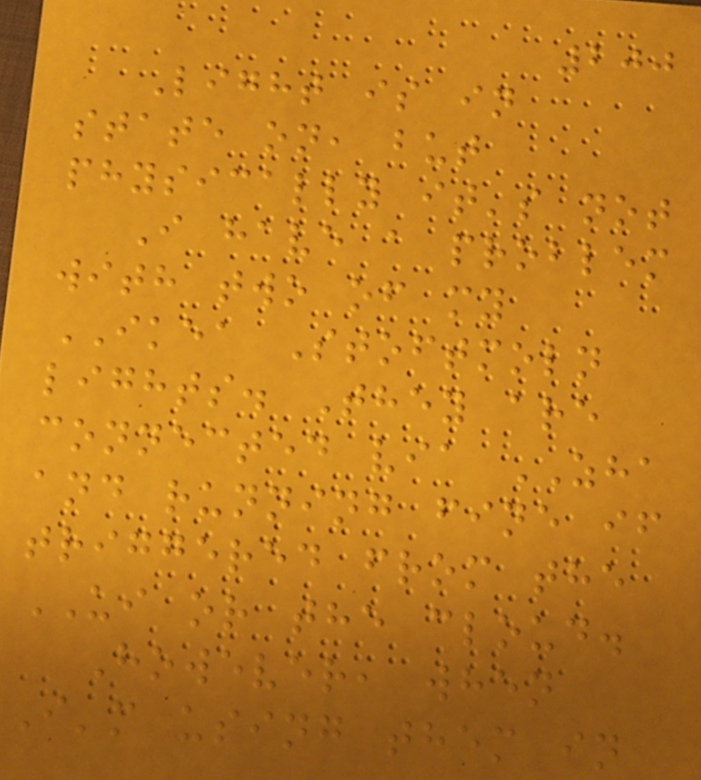200
Light is in
state on, but
physically it's not
I have a problem
with two of my
IKEA Stoftmoln
lights. They are
connected via ZHA
and running fine if
triggered from the
UI or the cloud.
However, when
I'm using them in
